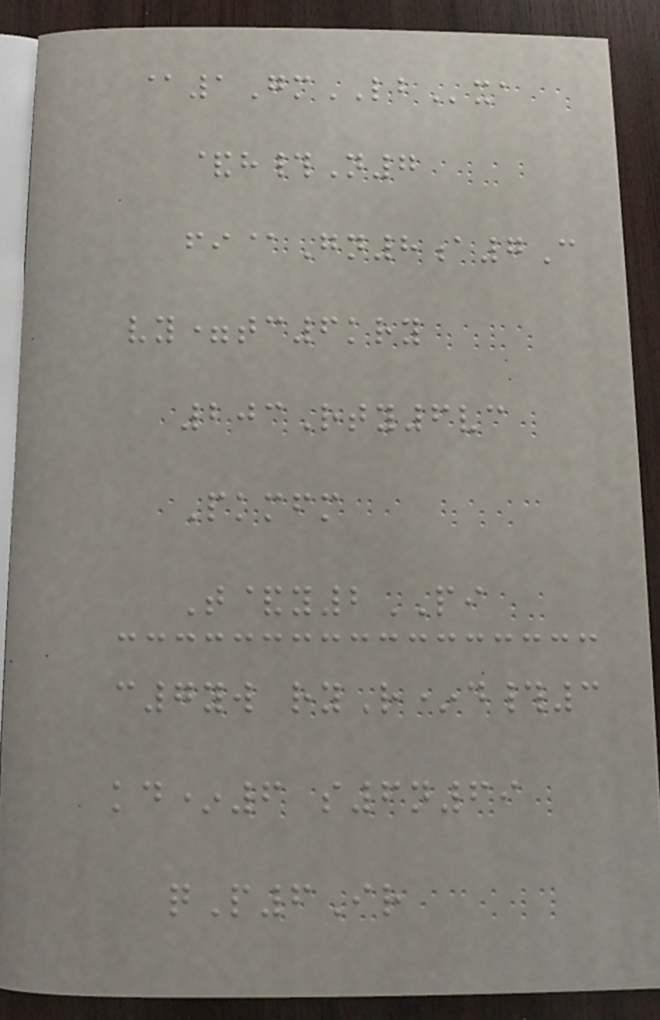@1GmLBxa
&h#N7
fi@Gn8a7C
vy=tc6kry
203Rty6vc
Pkmfm
T&y2PI
c7yw ryR*d#3
kd*6 s6n69
qP6Ir
